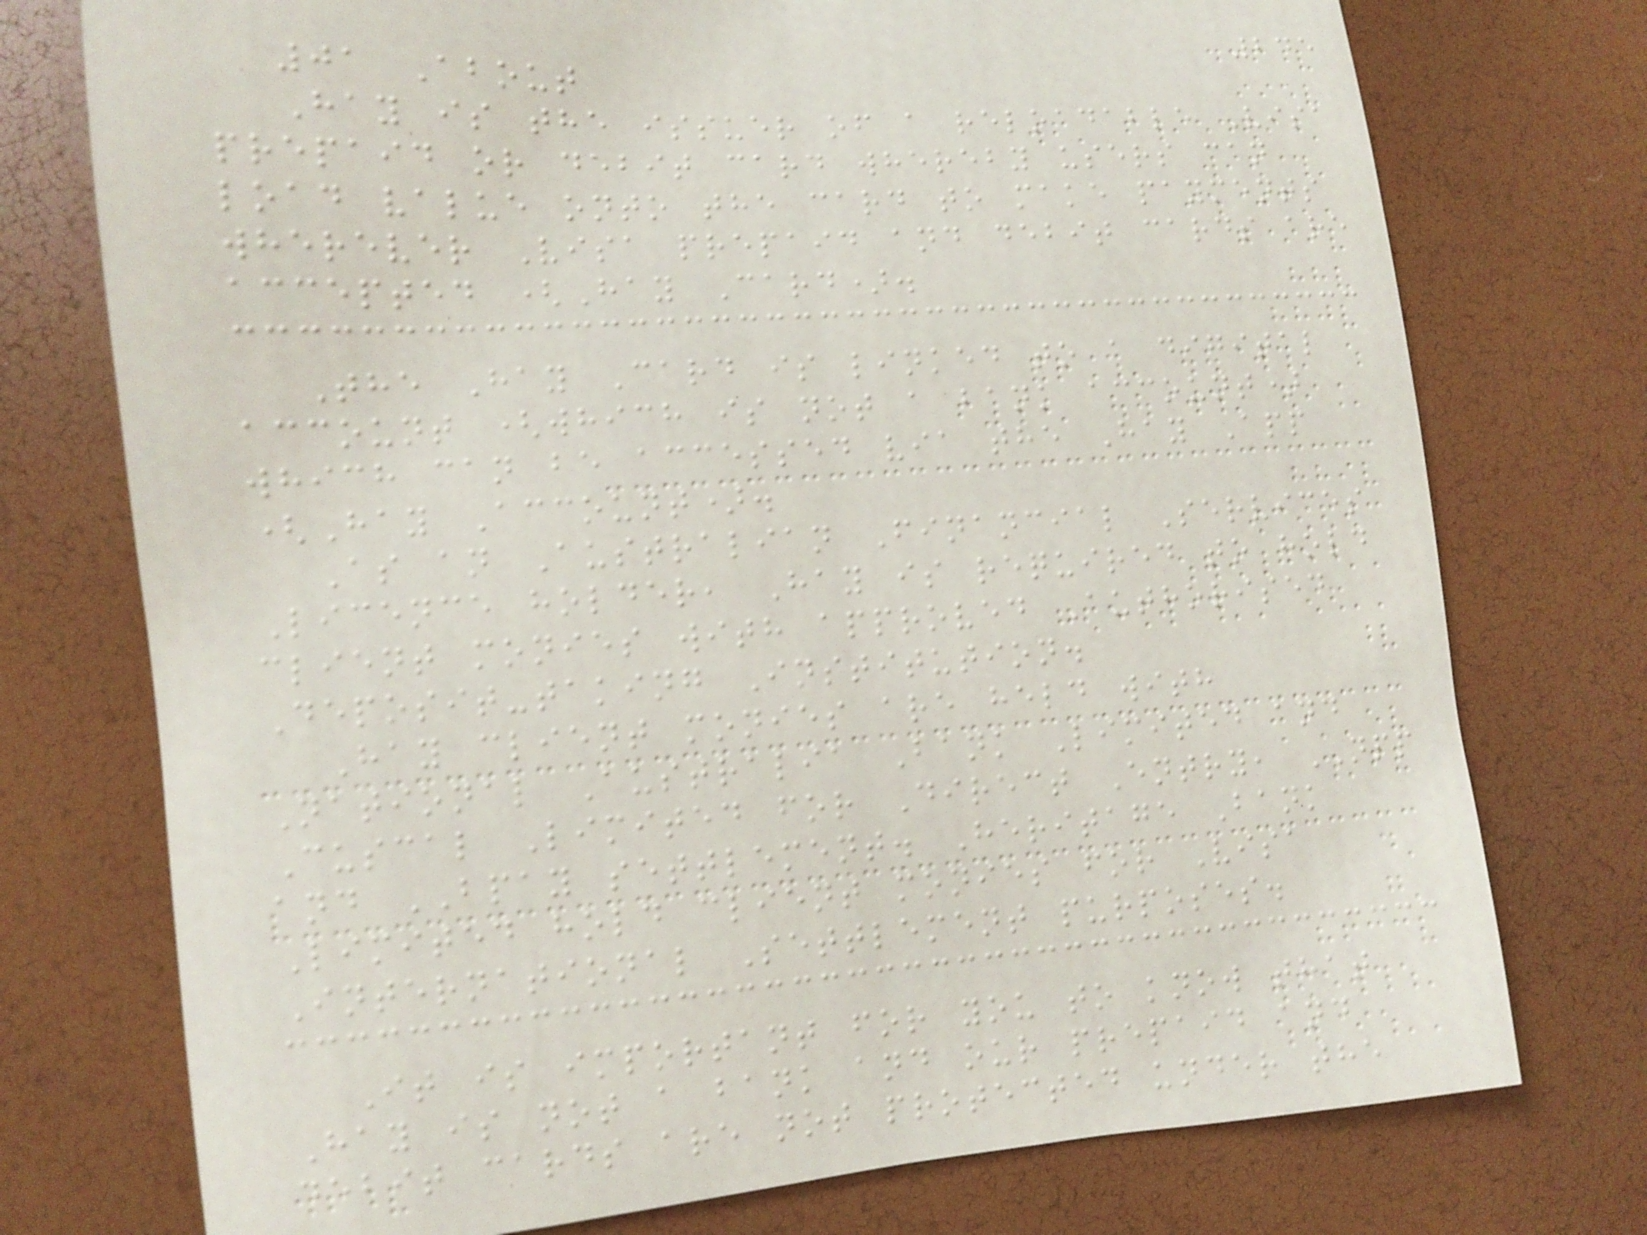245
01 About
Hay is the issuer of a reloadable Visa
prepaid or debit card whereby users can
load value onto the card to make payments
wherever Visa prepaid and debit cards are
accepted (Hay Card).
The Hay Card is linked to a digital
account (which is not a bank account)
which can be accessed via the Hay App
(Hay Account).
As an Australian Financial Services
Licence holder, Hay is required to hold
client monies with approved Authorised
Deposit-taking Institution.
Hay client monies are held with
National Australia Bank Limited and
Cuscal Limited for Direct Entry, NPP
and BPAY settlement. Heritage Bank
Limited hold client monies for Visa
International Settlement purposes.
It is important for you to know that
Hay is not a bank and our prepaid and
debit cards are not protected under the
